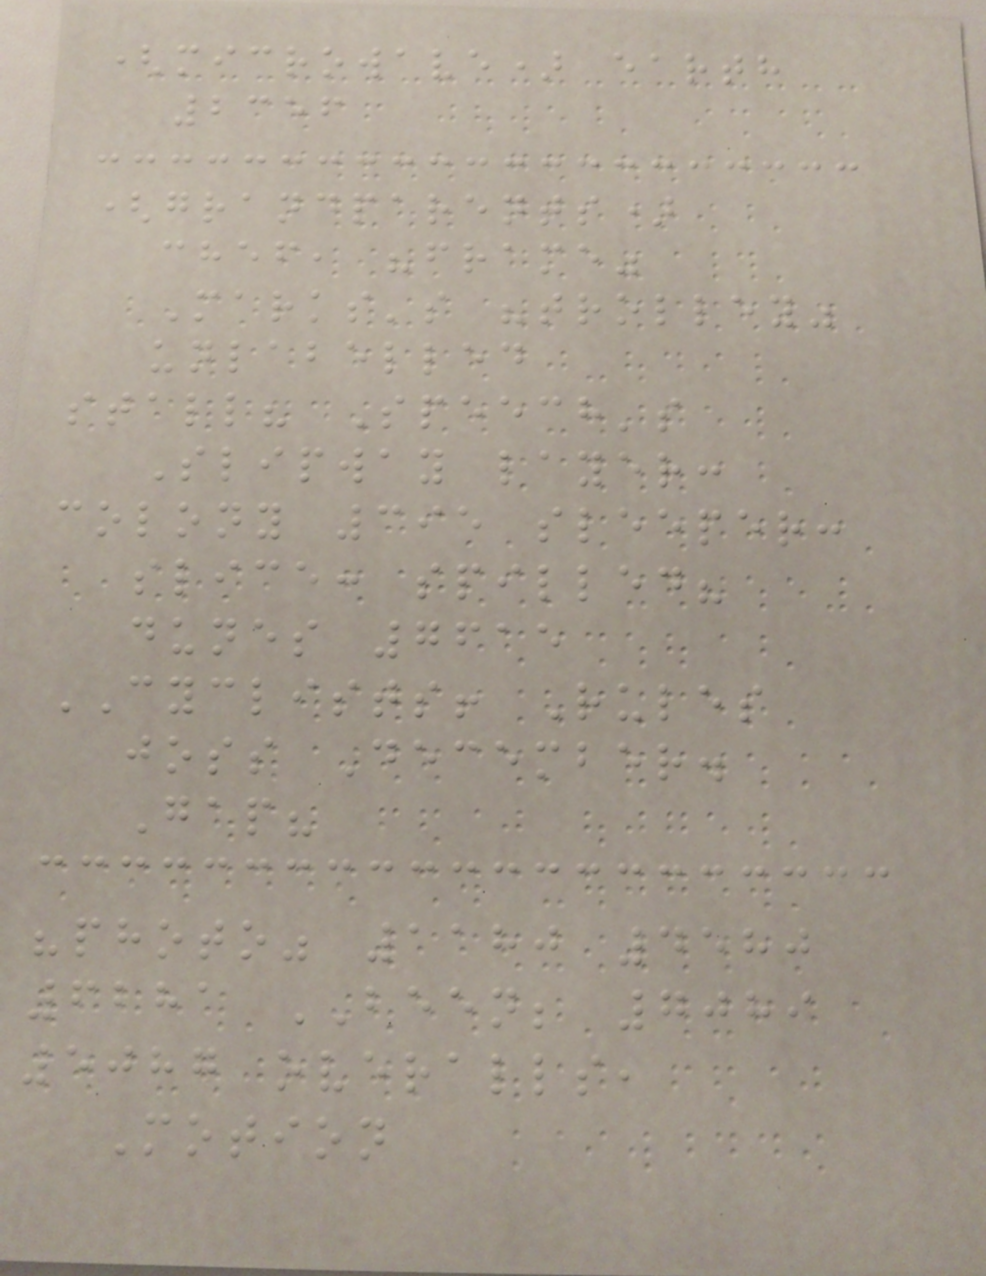(microwave) earth
2356
(grandparents)
chef, "frame"
Marks's "trolley"
unlabelled
stall? Speech's
Slipway layer:
colony 395 sleeper:
slice: spilled?
dunes 7615
CYCLISTS! Rules
joss December.
Gap?
"photo" 1180 4580
6281 BEEN; 7089
5087 overalls,
Motion
